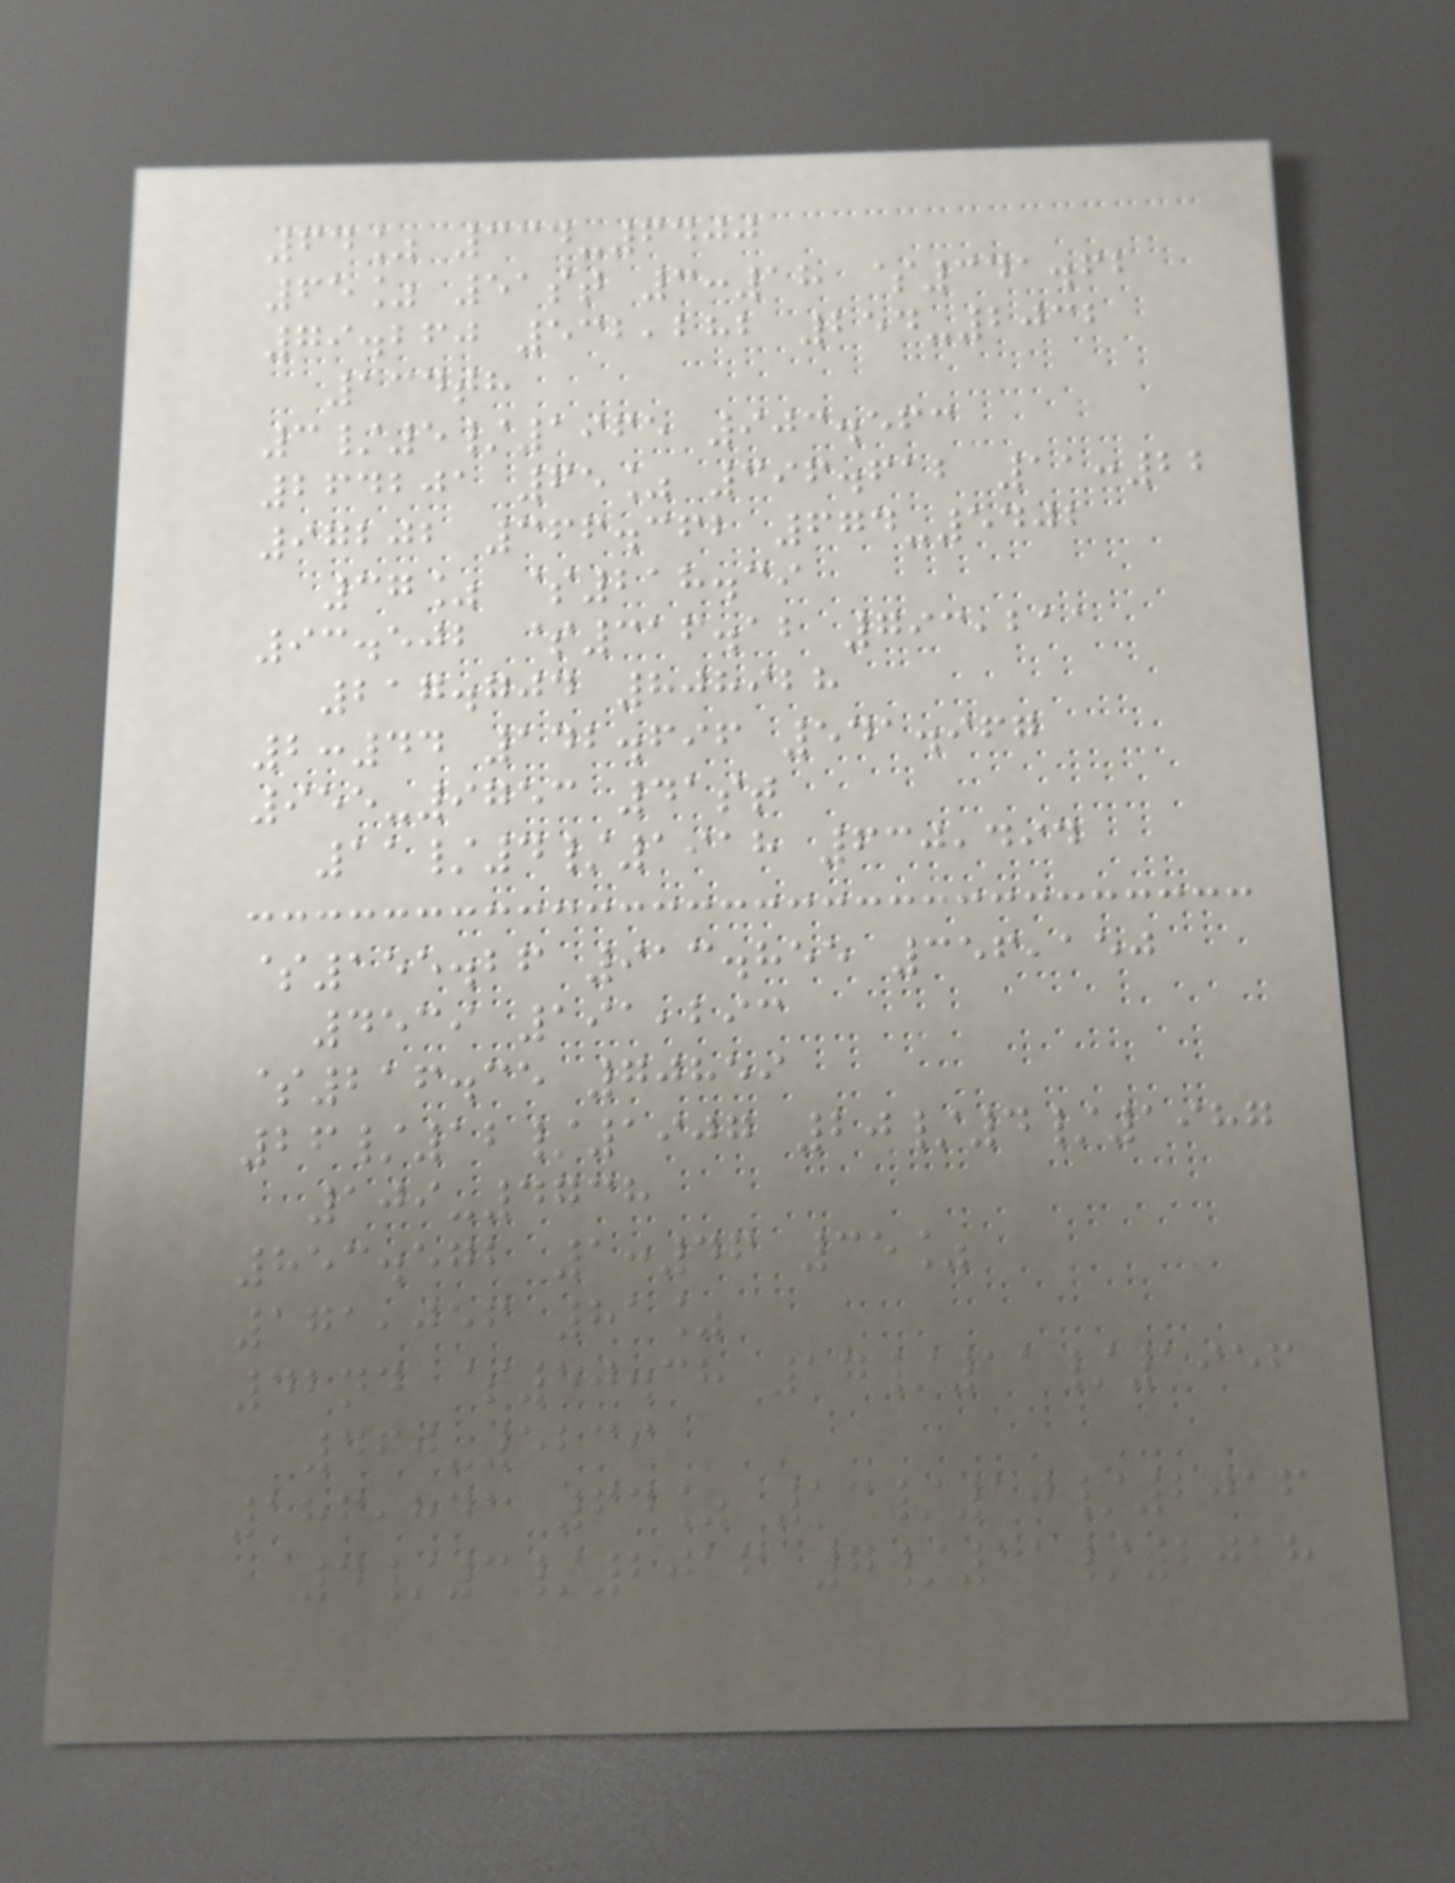64% 334-6400
65% 51st 3:18 $341.62
79.260 532,282 254-2032
134th
3/5/1965 903.563
264201 65% 396.612 11:22
97202 366.362 674-5402
37% $218.39
93.502 $316.12 793,211
217.704 808928
2:44 142.696 541.967
955-9753 41st
11/4/1918 630,494
$155.26 913.855 356,150
4539 191,293
$216.35 70859
26/12/1907 20/4/1987
109-4738
853.572 1:46 35%
171,056 81%
42nd $50.38 17/11/1956
460-5239
186,841 64% 13/10/2016
4/3/2016 7/11/2018
